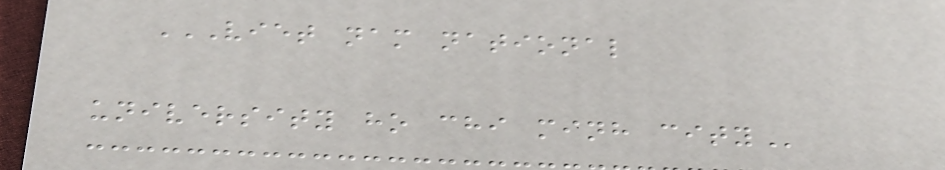VIET NAM NATIONAL
UNIVERSITY HO CHI MINH CITY
